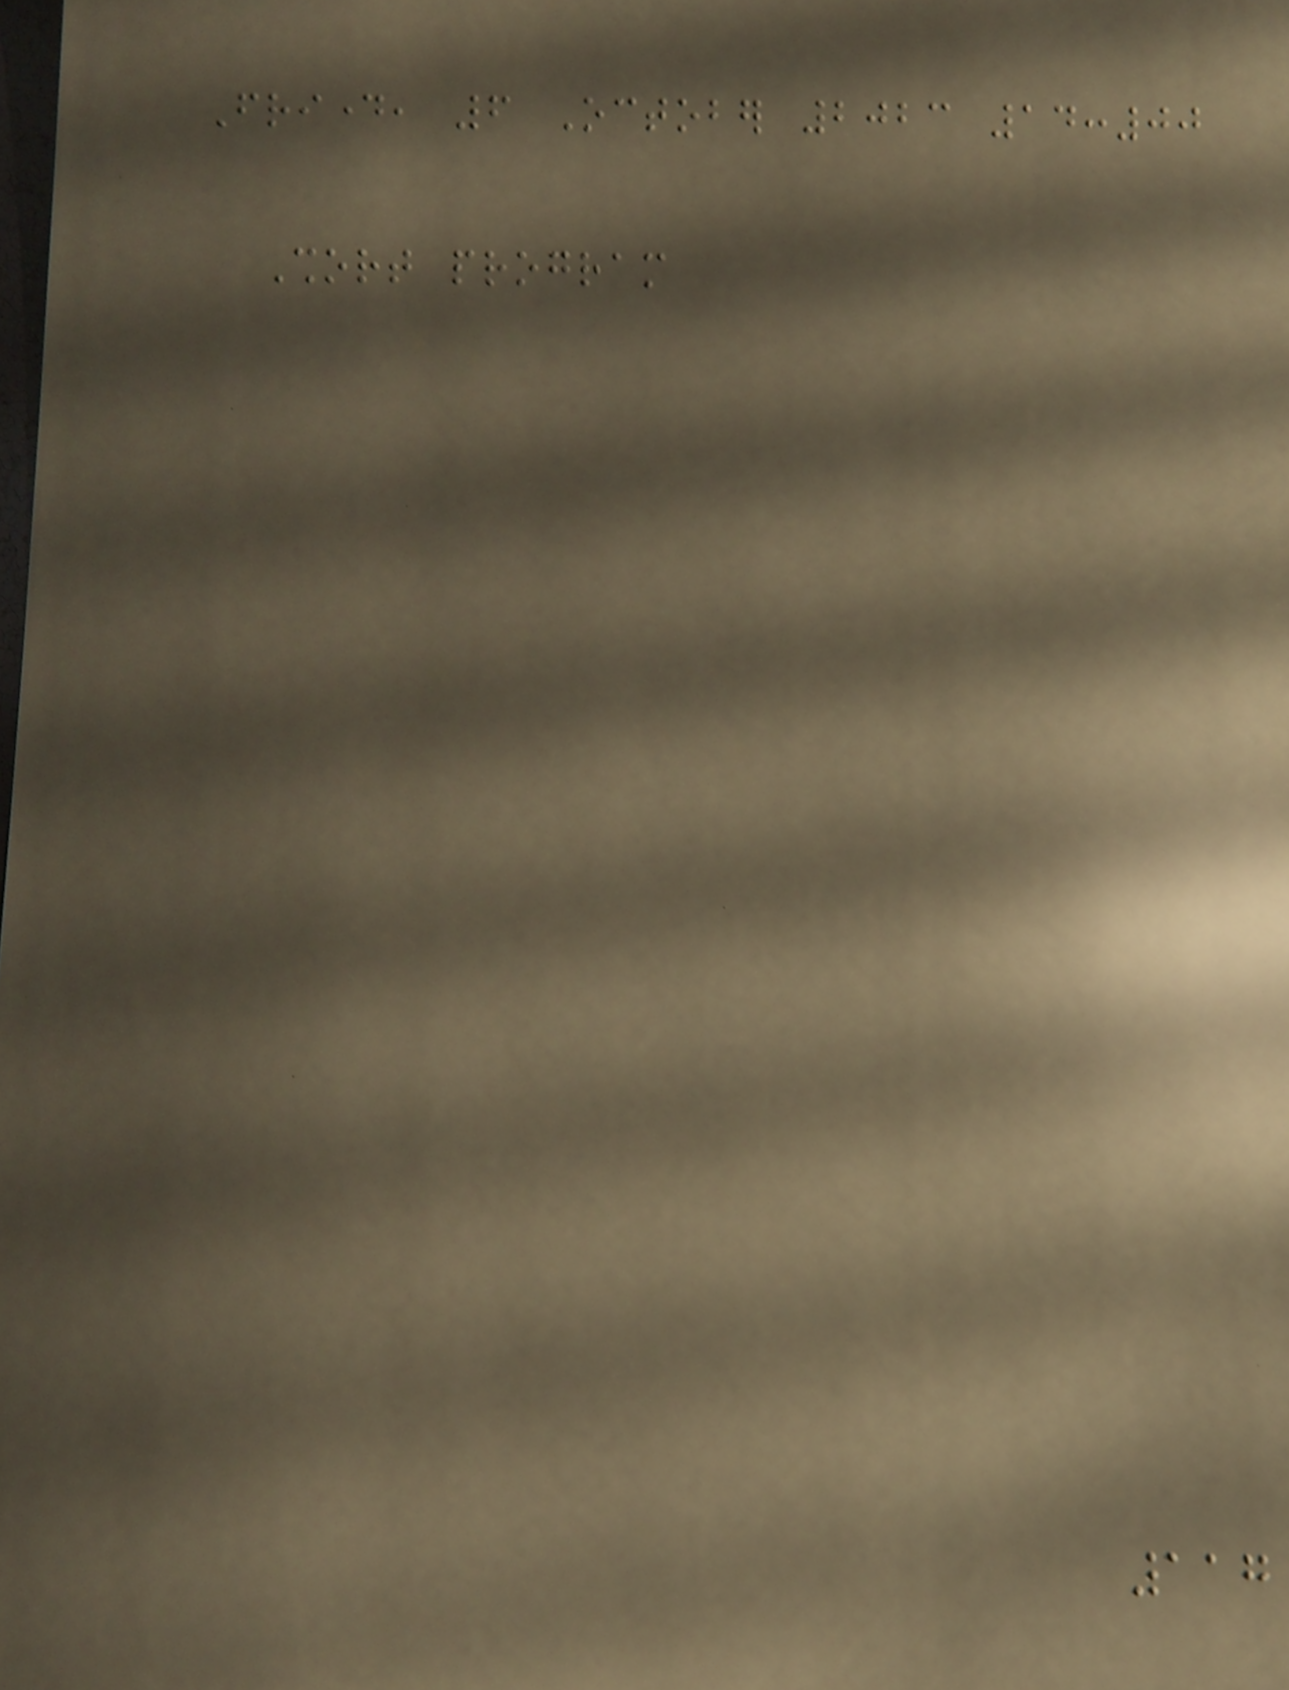Friday, 6 October 2023 14:00
Short program
117
